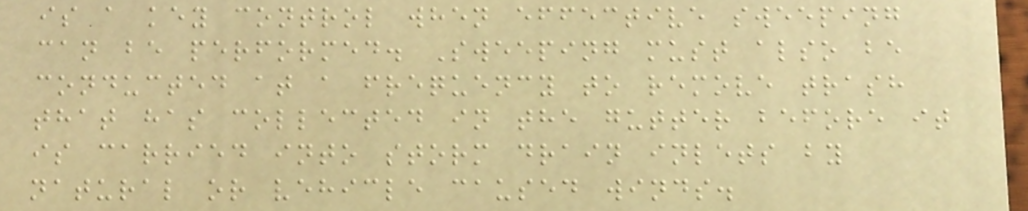is a key control when effective sweeping
can be performed. Sweeping must also be
conducted at a frequency to remove trash
that has collected in the gutter before it
is carried into storm drain inlets by
natural or vehicle caused winds.
